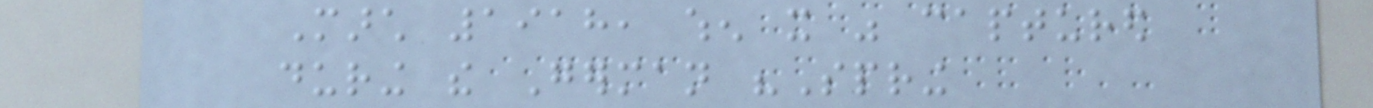March 1918, when it was captured
during the German "Spring
